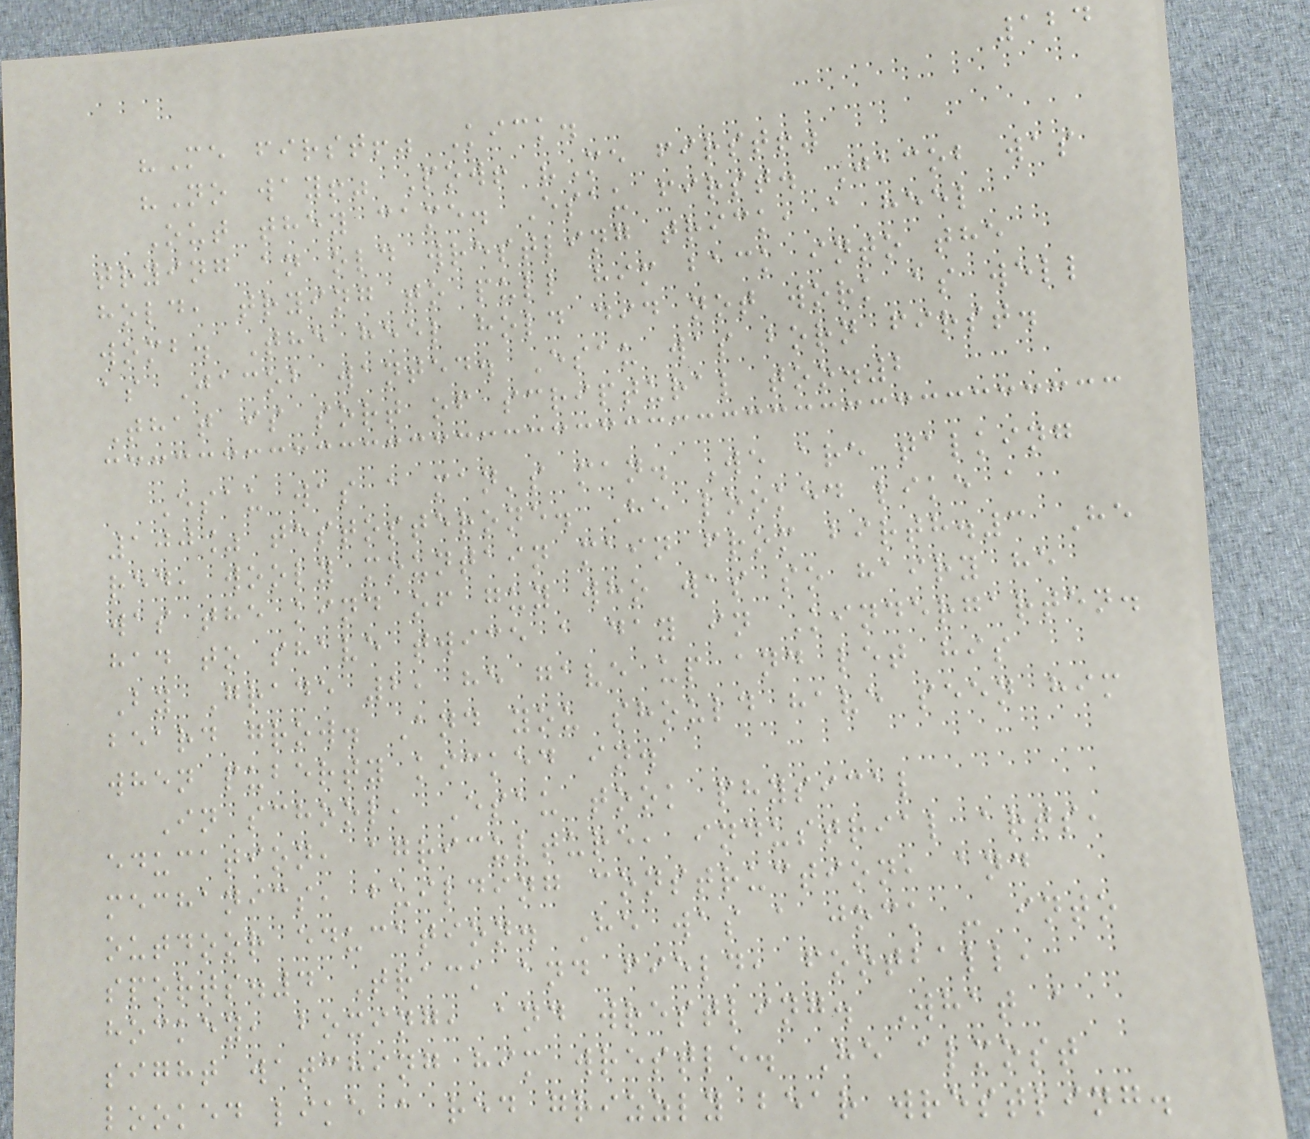124
"Me first!" Kick.
"No way!" Pow! "Me first!"
Out they came. Esau first. Jacob was
trying an old wrestling trick, a heel
hold, trying to pull him back into the
womb. The heel hold did not work as well
as Jacob wanted. Esau was born first.
That is sort of scriptural too.2
Esau was a man's man. We are talking
100% testosterone. He looked like a
red, wooly mountain main from birth.3 He
was the kind of guy who was so hairy he
had to shave twice a day in Kindergarten.
By Grade 2, he gave up and let his
beard grow. And you should have seen him
when puberty kicked in.
In school, Esau took physical
education, agriculture, industrial arts,
mechanics, building construction, and
outdoor education. He was a jock - into
sports.4 Track and field, football,
hockey, boxing, and wrestling. What a
sight watching him wrestle. He almost
looked like a red grizzly bear wrestling.
